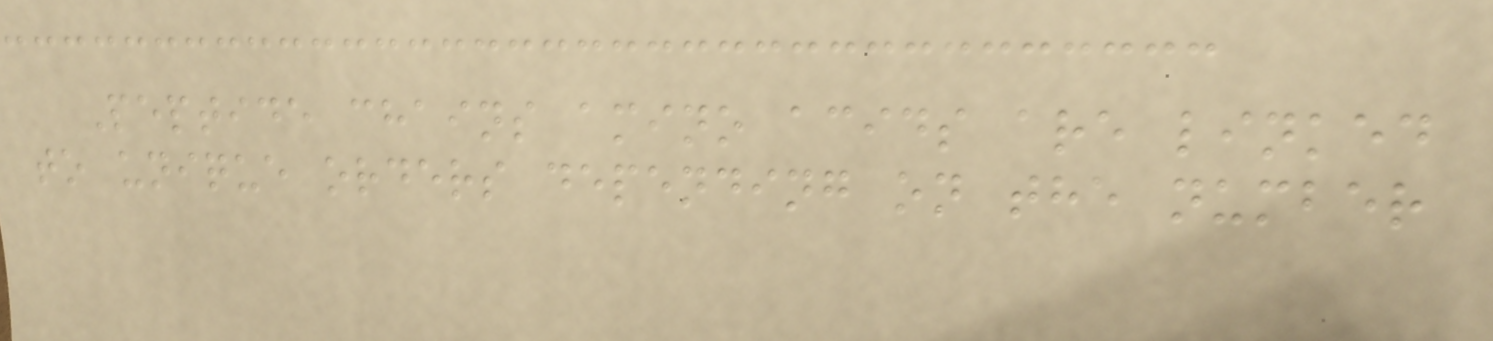Peptide chains amino acids are linked
to unique orders depending on the number
